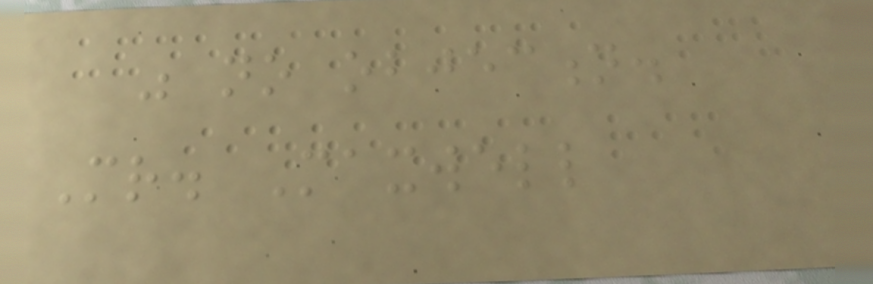was no objection.
Mr. Maxwell
